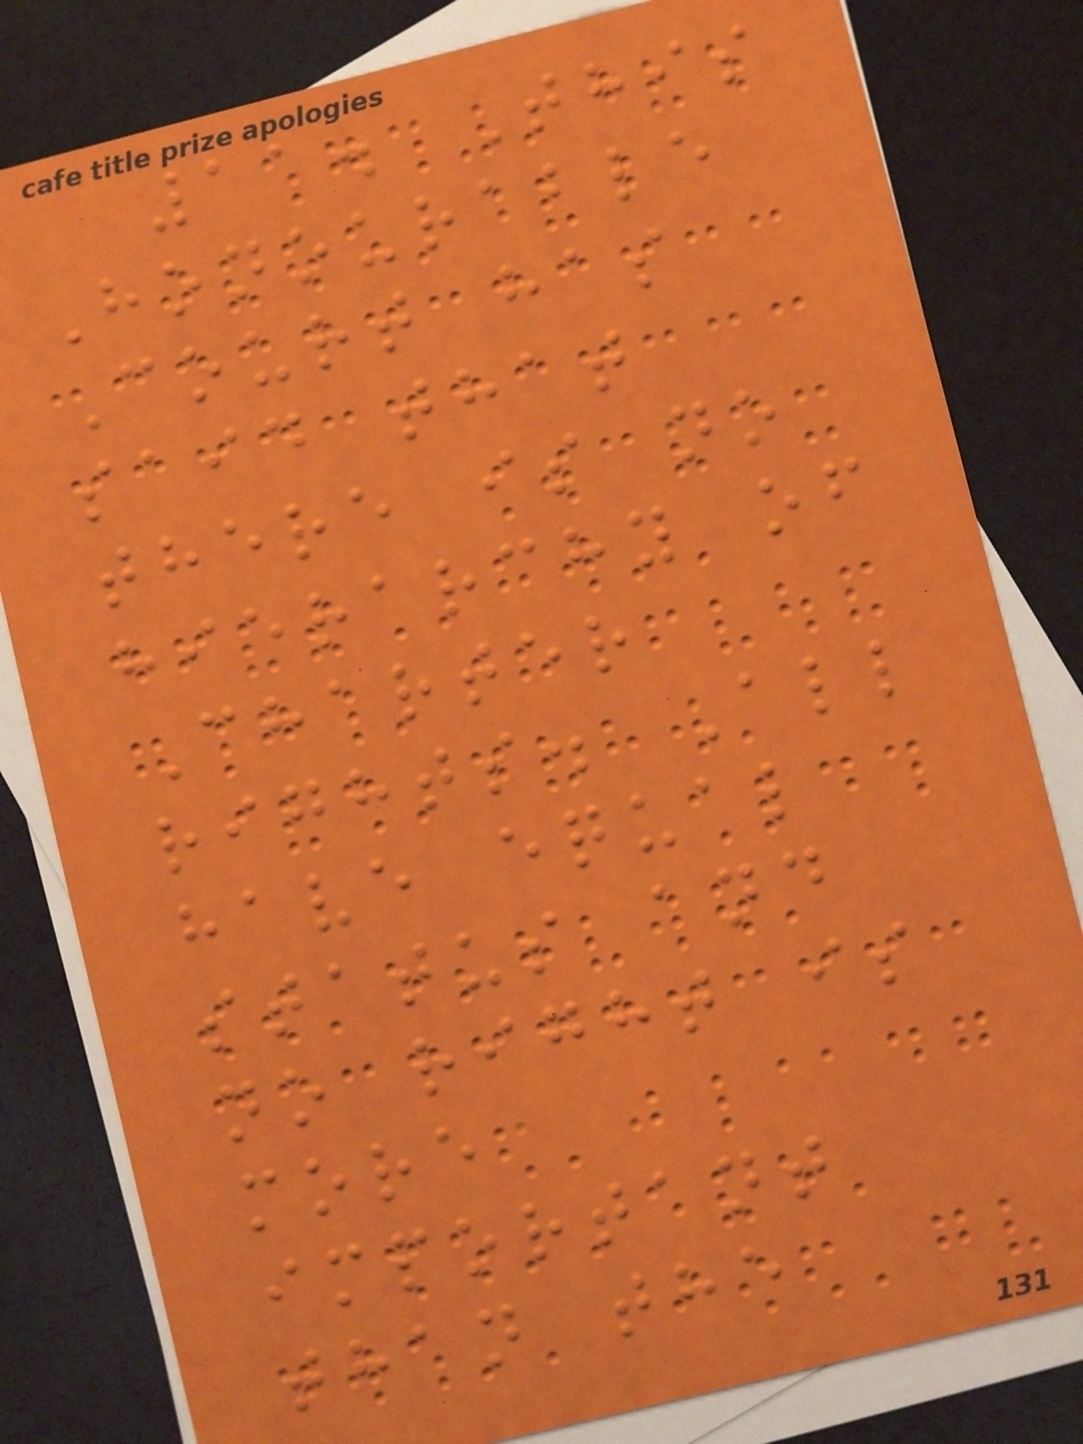11. This
Honourable
Court has
said that
there is no
hierarchy of
Charter
rights. All
have equal
status and
no right is
more
important
than the
